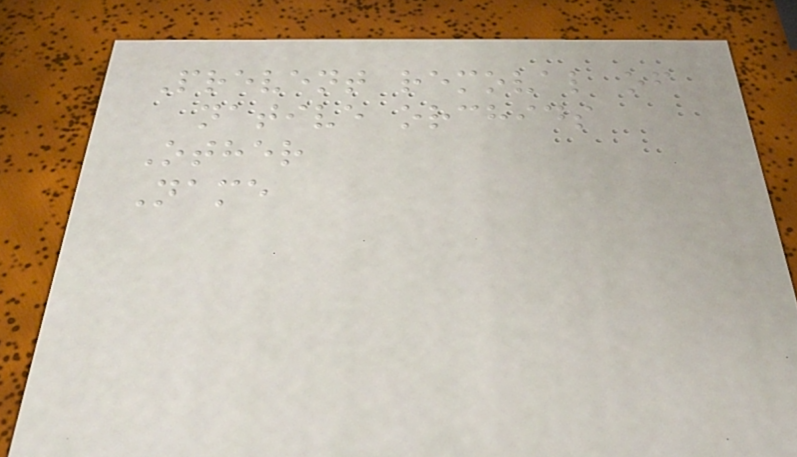Prevent removal of
native orchids
Other
Name
